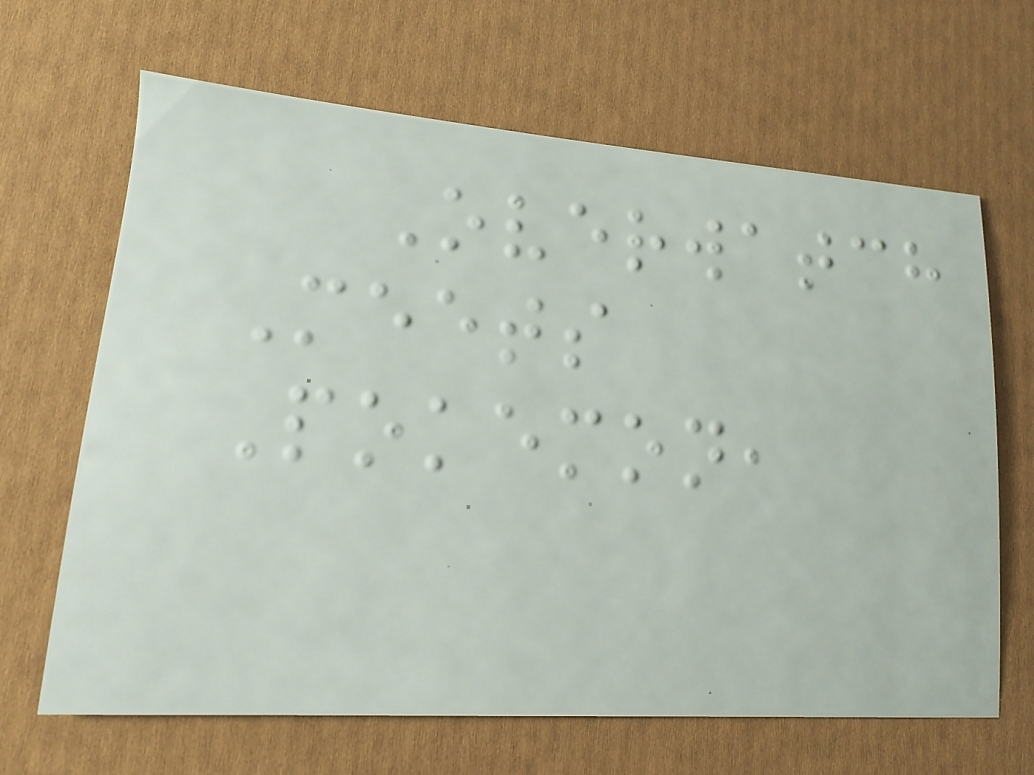Overwatch
Meets
Pokemon,
